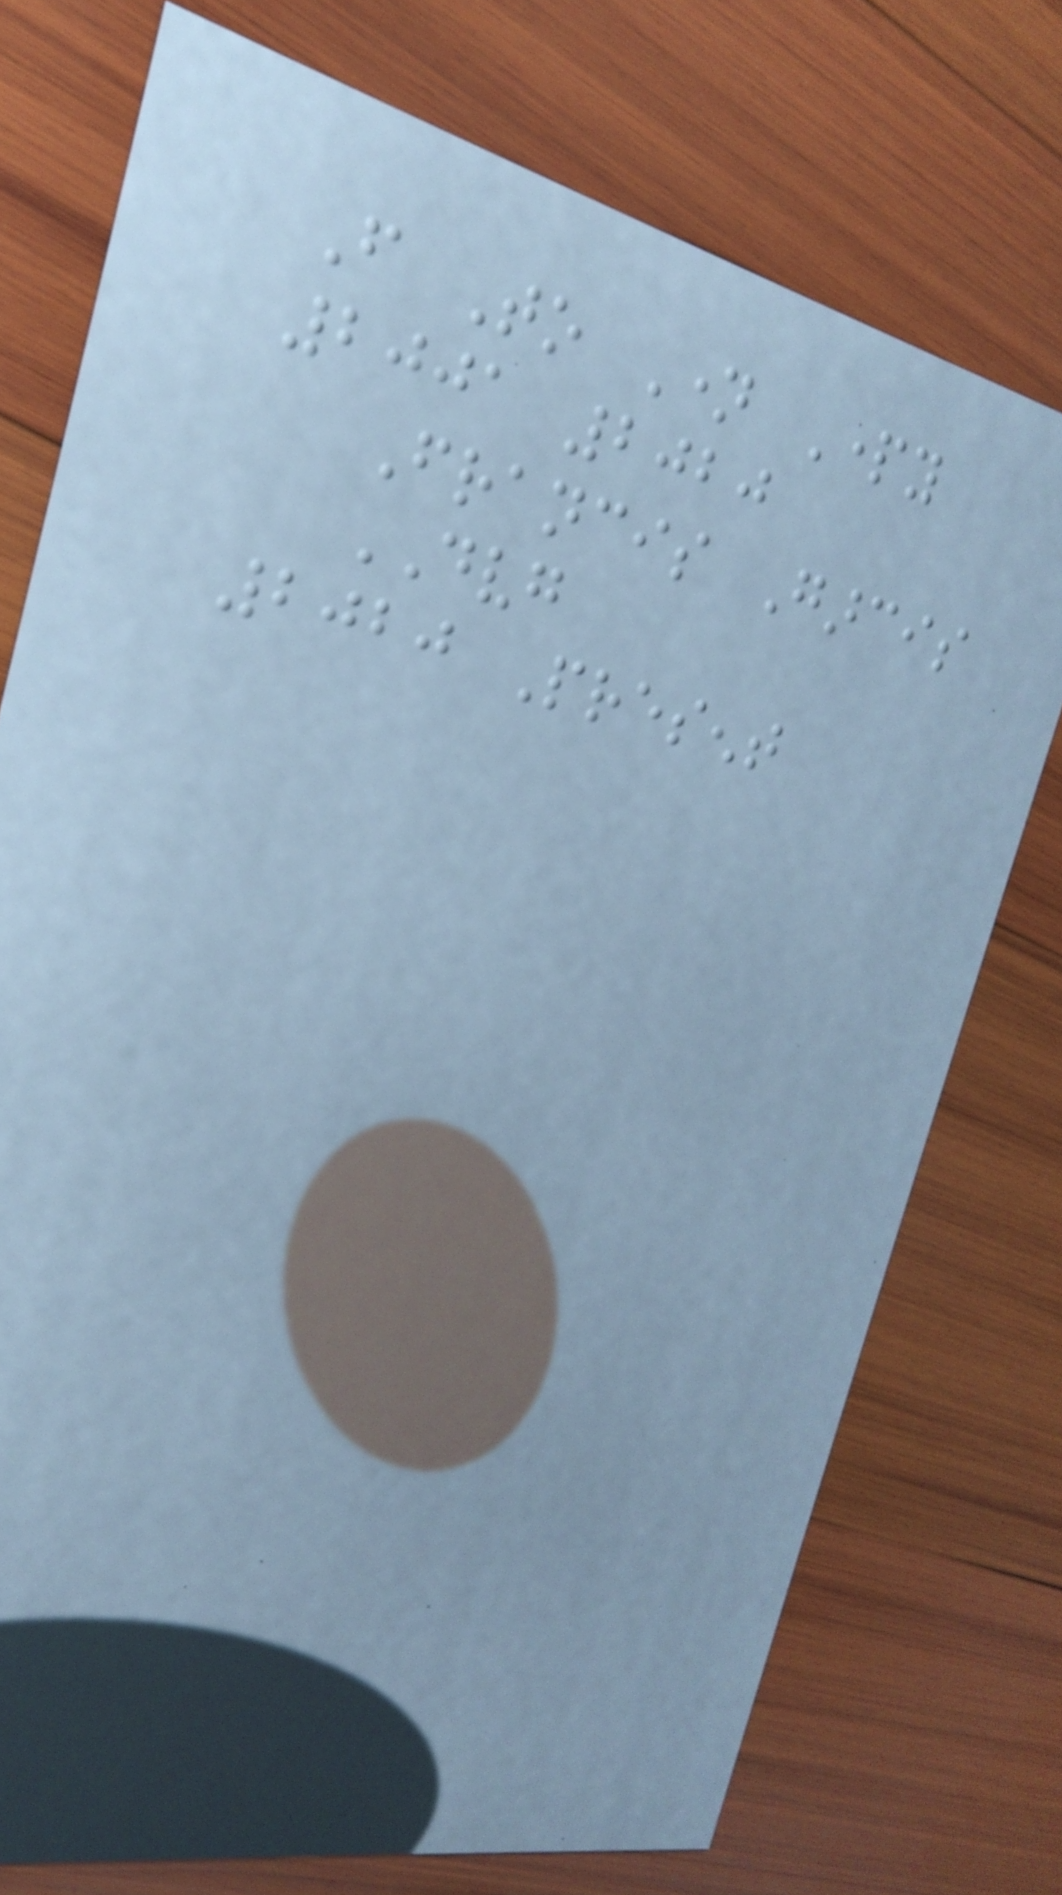From To Name Party
2001 2020
Francis Garcis
DVG
2020 Present
